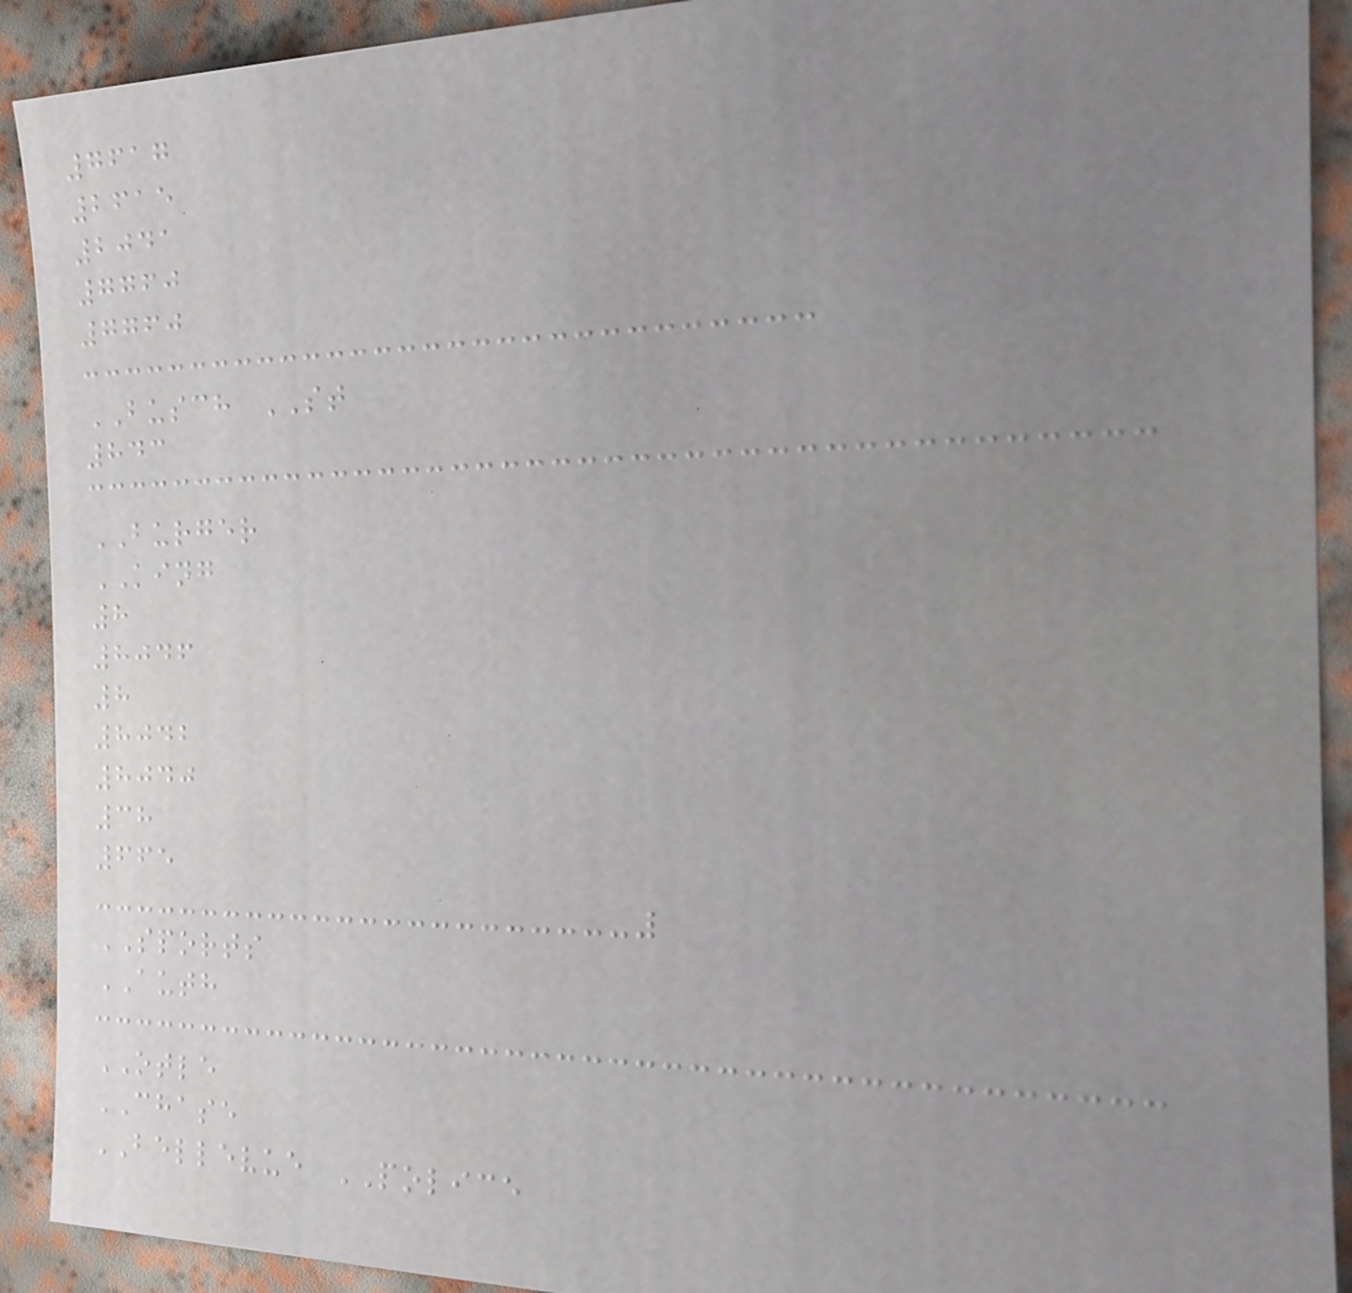7617
2615
2041
7760
7760
BUSCH ST
843
BURGER
KING
8
8046
8
8042
8040
38
665
SPORTS
AUTH
OTLE
CHASE
BELLEVUE POLICE
